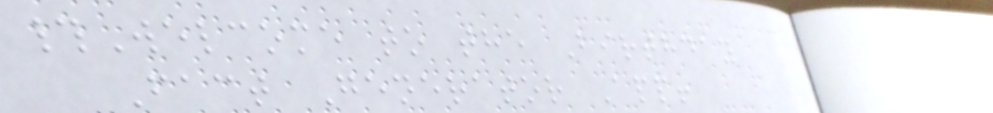#Welcome to the Birthday
Fact Generator App!
